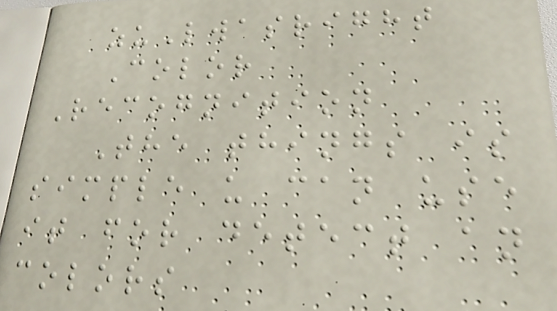zuLwasright
Color
Recognition
The things is
simple u can use
it for detect an
colors
